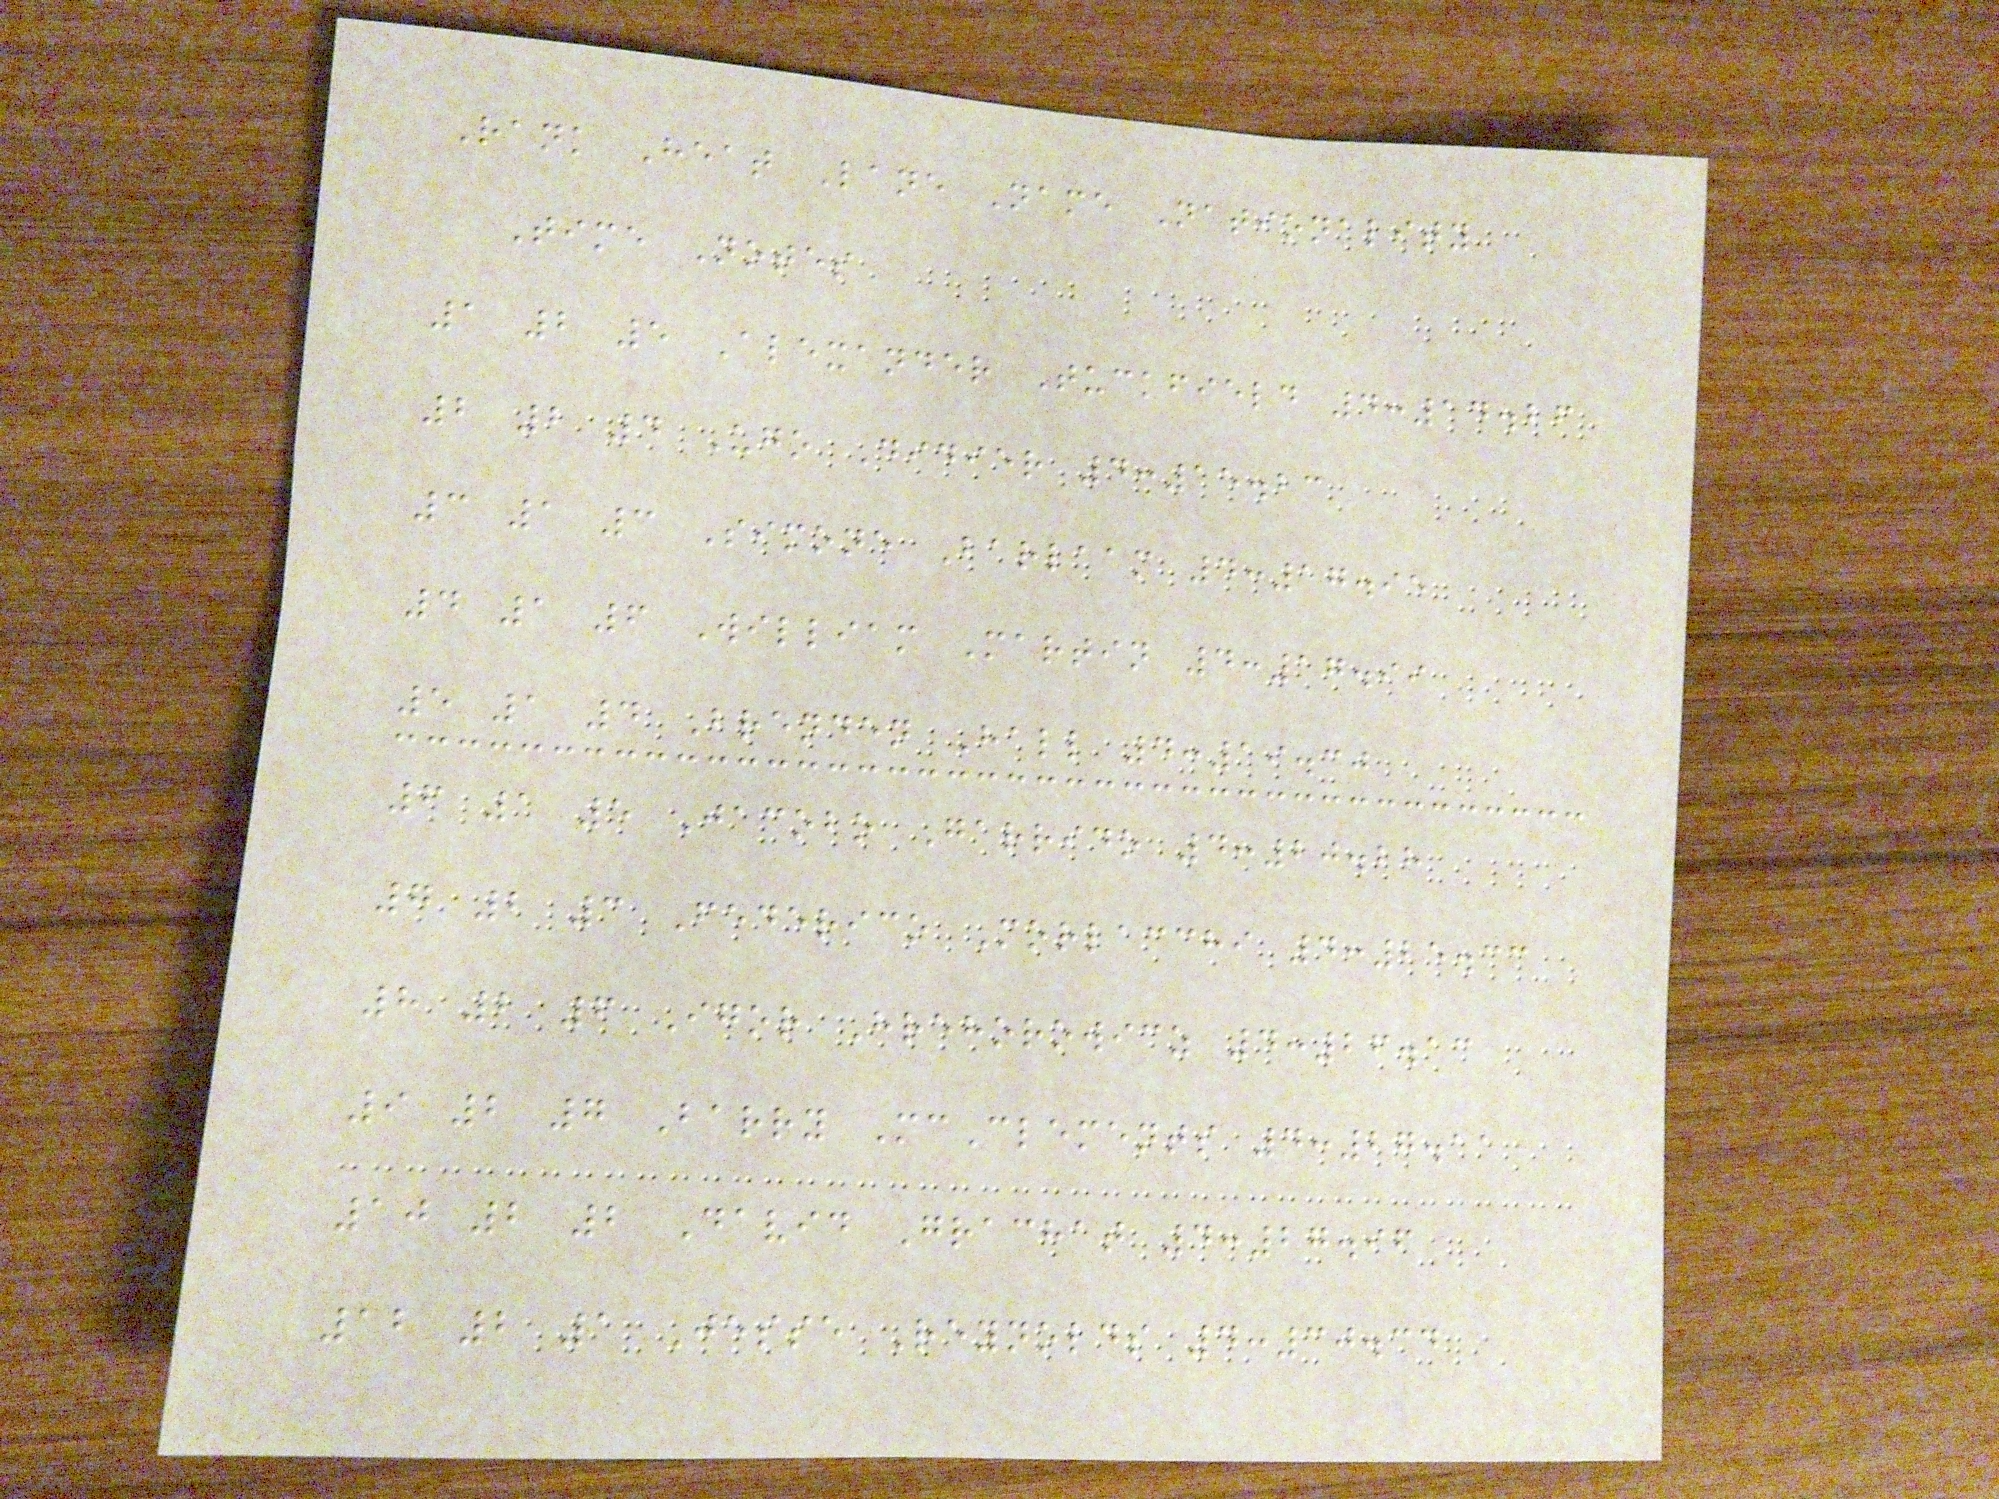Rank Heat Lane Name Nationality
Time Notes
1 2 5 Alexander Tuckfield 4:14.26
2 2 4 Ugo Didier 4:15.23
3 1 3 Simone Barlaam 4:17.95
4 1 6 William Martin 4:17.99
5 1 4 Brenden Hall 4:19.30
6 1 5 Jacobo Garrido 4:20.28
7 2 3 Federico Morlacchi 4:25.33
8 2 6 Igor Hrehorowicz 4:26.13
9 2 7 Barry McClements 4:27.11
10 2 2 David Grachat 4:27.96
12 2 1 Jesse Reynolds 4:30.34
